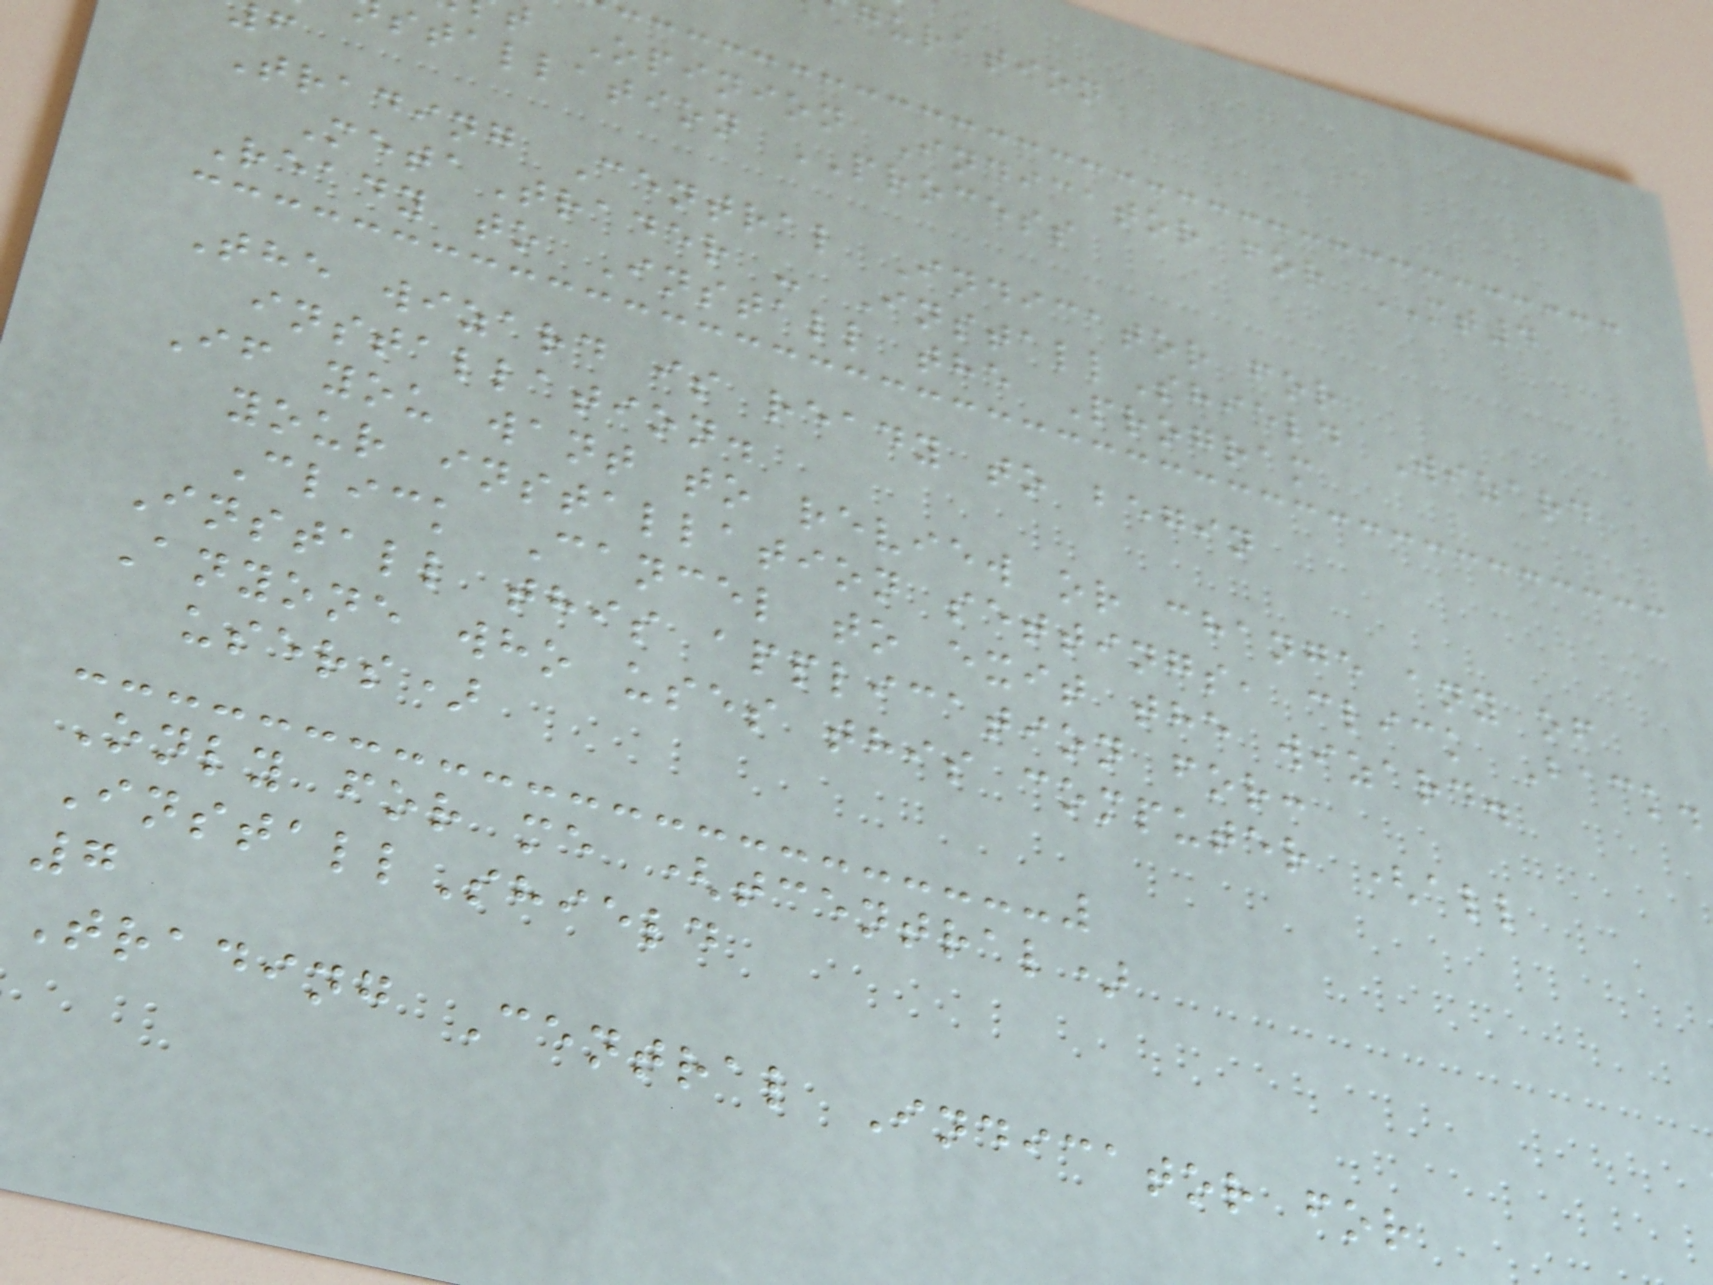guration
t Opinion Indicator for MT4
stallation PROCESS
Trading Central Indicator for
MetaTrader - InstallShield Wizard
Ready to Install the Program
The wizard is ready to begin
installation.
If you want to review or change any of
your installation settings, click Back.
Click Cancel to exit the wizard.
Install this application for:
Anyone who uses this computer (all
users)
Only for me (tcentral)
InstallShield
7
Trading Central Indicator for
